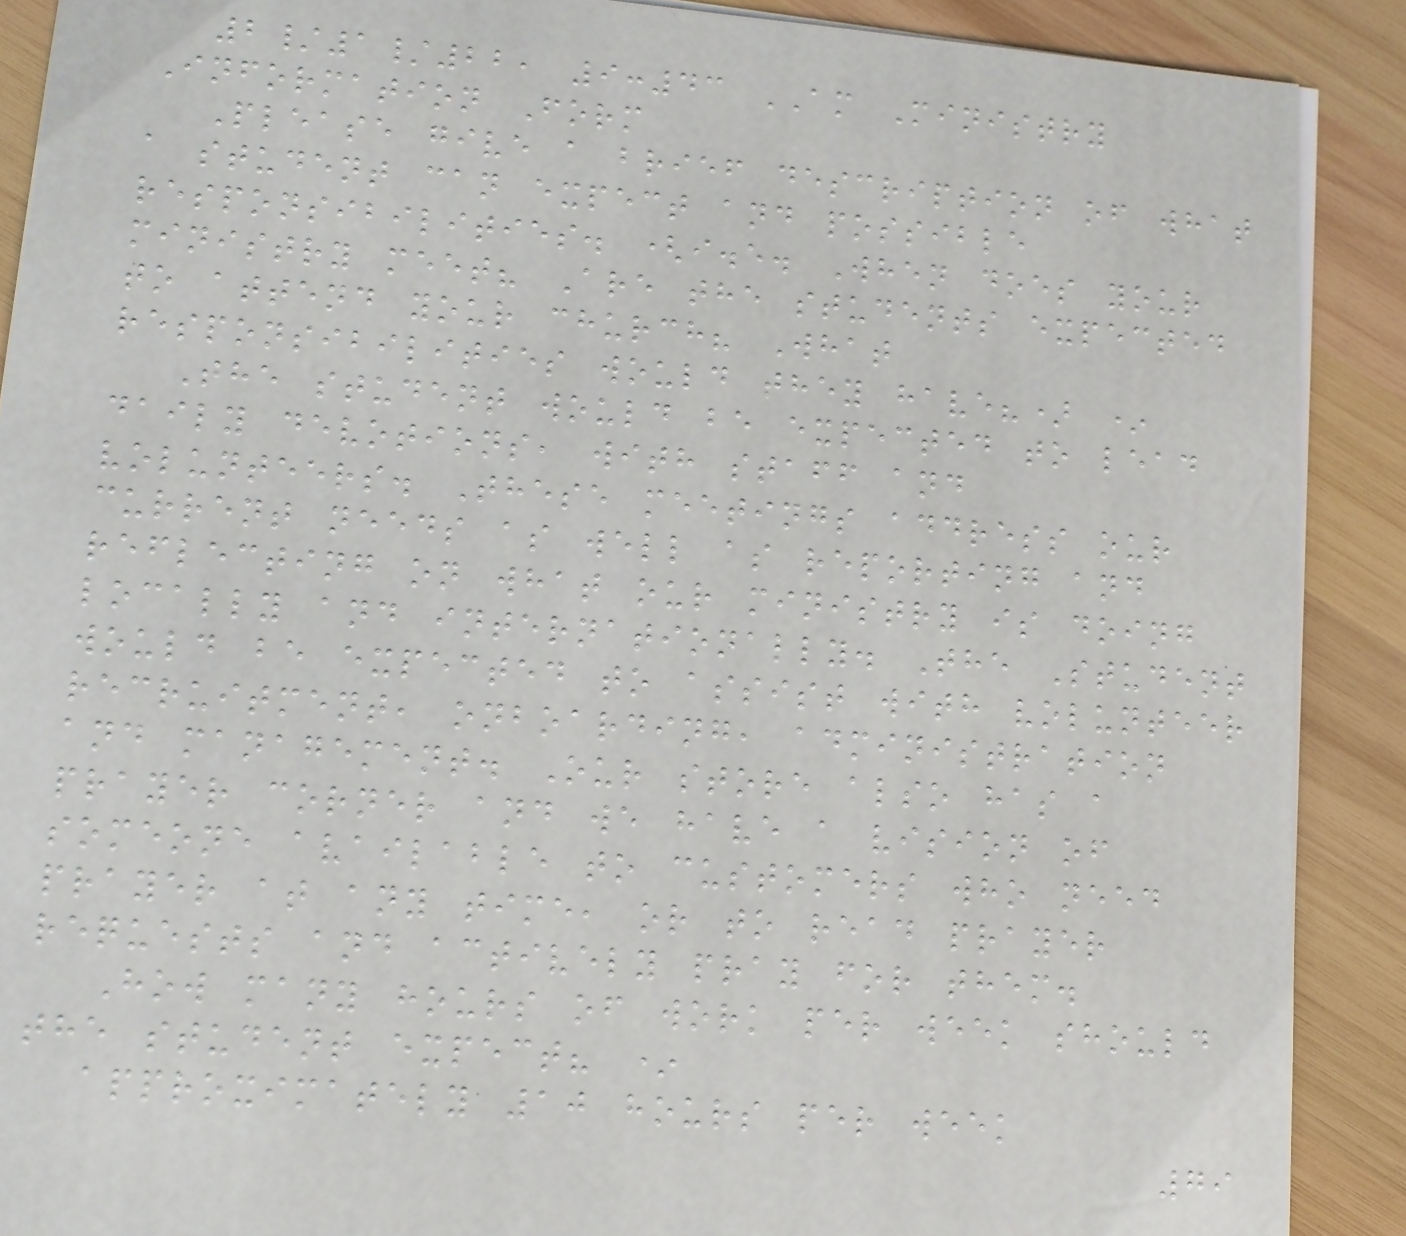2/1/22, 9:43 AM Ministry
Information Form
Please give a brief description of what
a student can expect and possible
responsibilities. (i.e. When does your
ministry meet? Are the students expected
to attend your church? What
responsibilities would they have?) *
The student would be expected to lead
daily devotions, with staff and
volunteers. These meetings address our
current needs as well as reporting and
reflecting on what our ministry is doing
locally and internationally. The Student
would be expected to assist with volunteer
recruitment, onboarding, administration
and management. Our store also has a
prayer corner and we have a vision of
someone available to customers who need
prayer at any time, or to read prayer
requests and actively pray for them.
How many hours of work per week should
the student expect? *
approximately 10 hours per week
79
